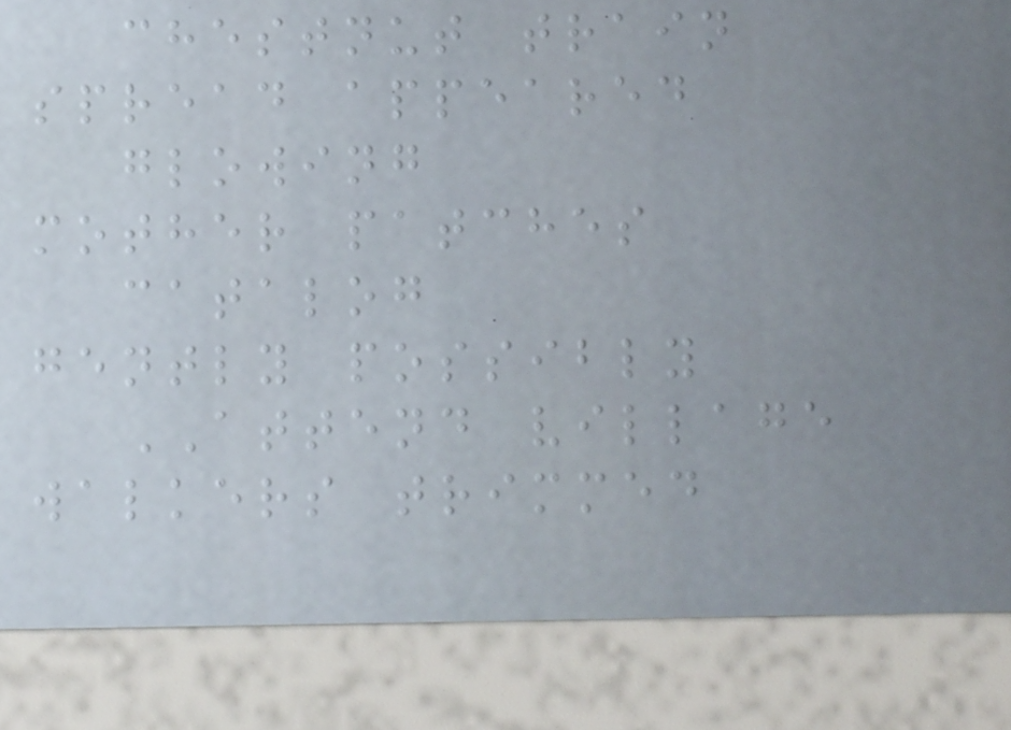chestnut train
spread appeared
glowing
mother patches
catalog
gently possibly
ATTEND village
walkers trimmed
